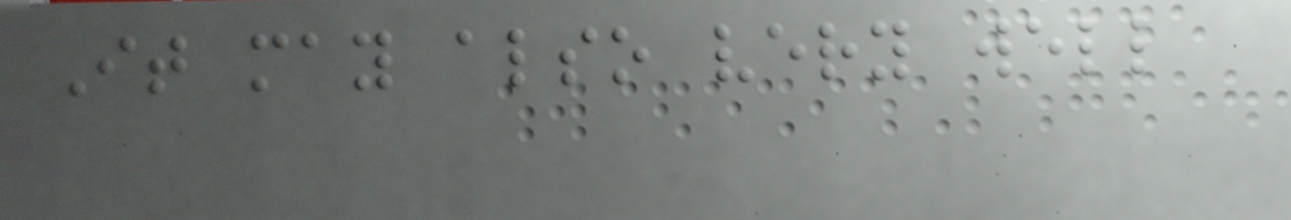It may also very well
